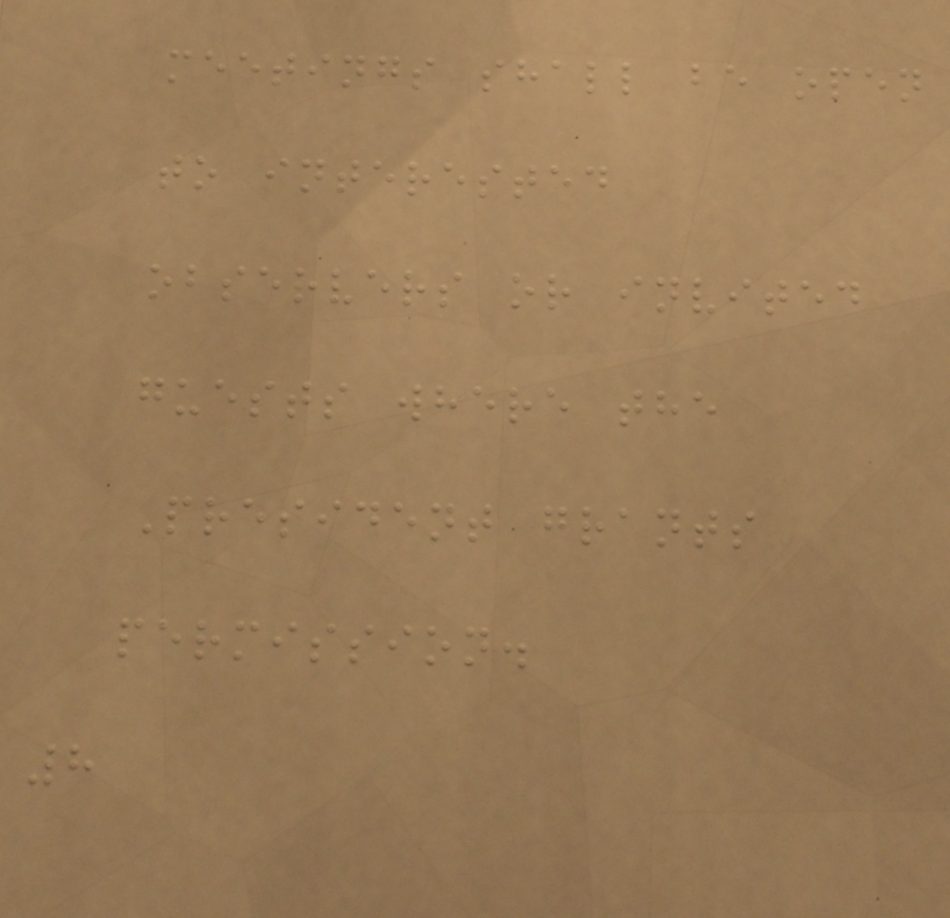meetings shall be open
to interested
observers or invited
guests where the
President grants
permission.
8
